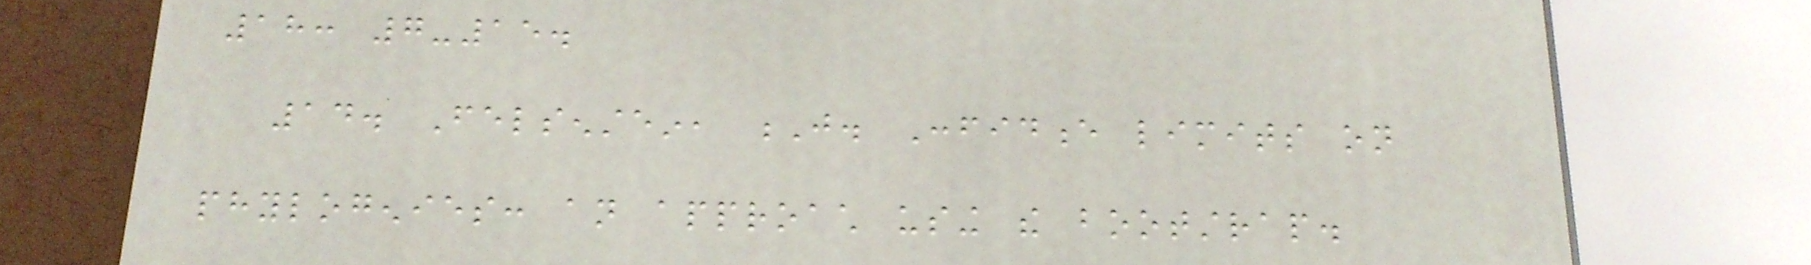18: 7-15.
14. Felsenstein, J. Confidence limits on
phylogenies: an approach using the bootstrap.
